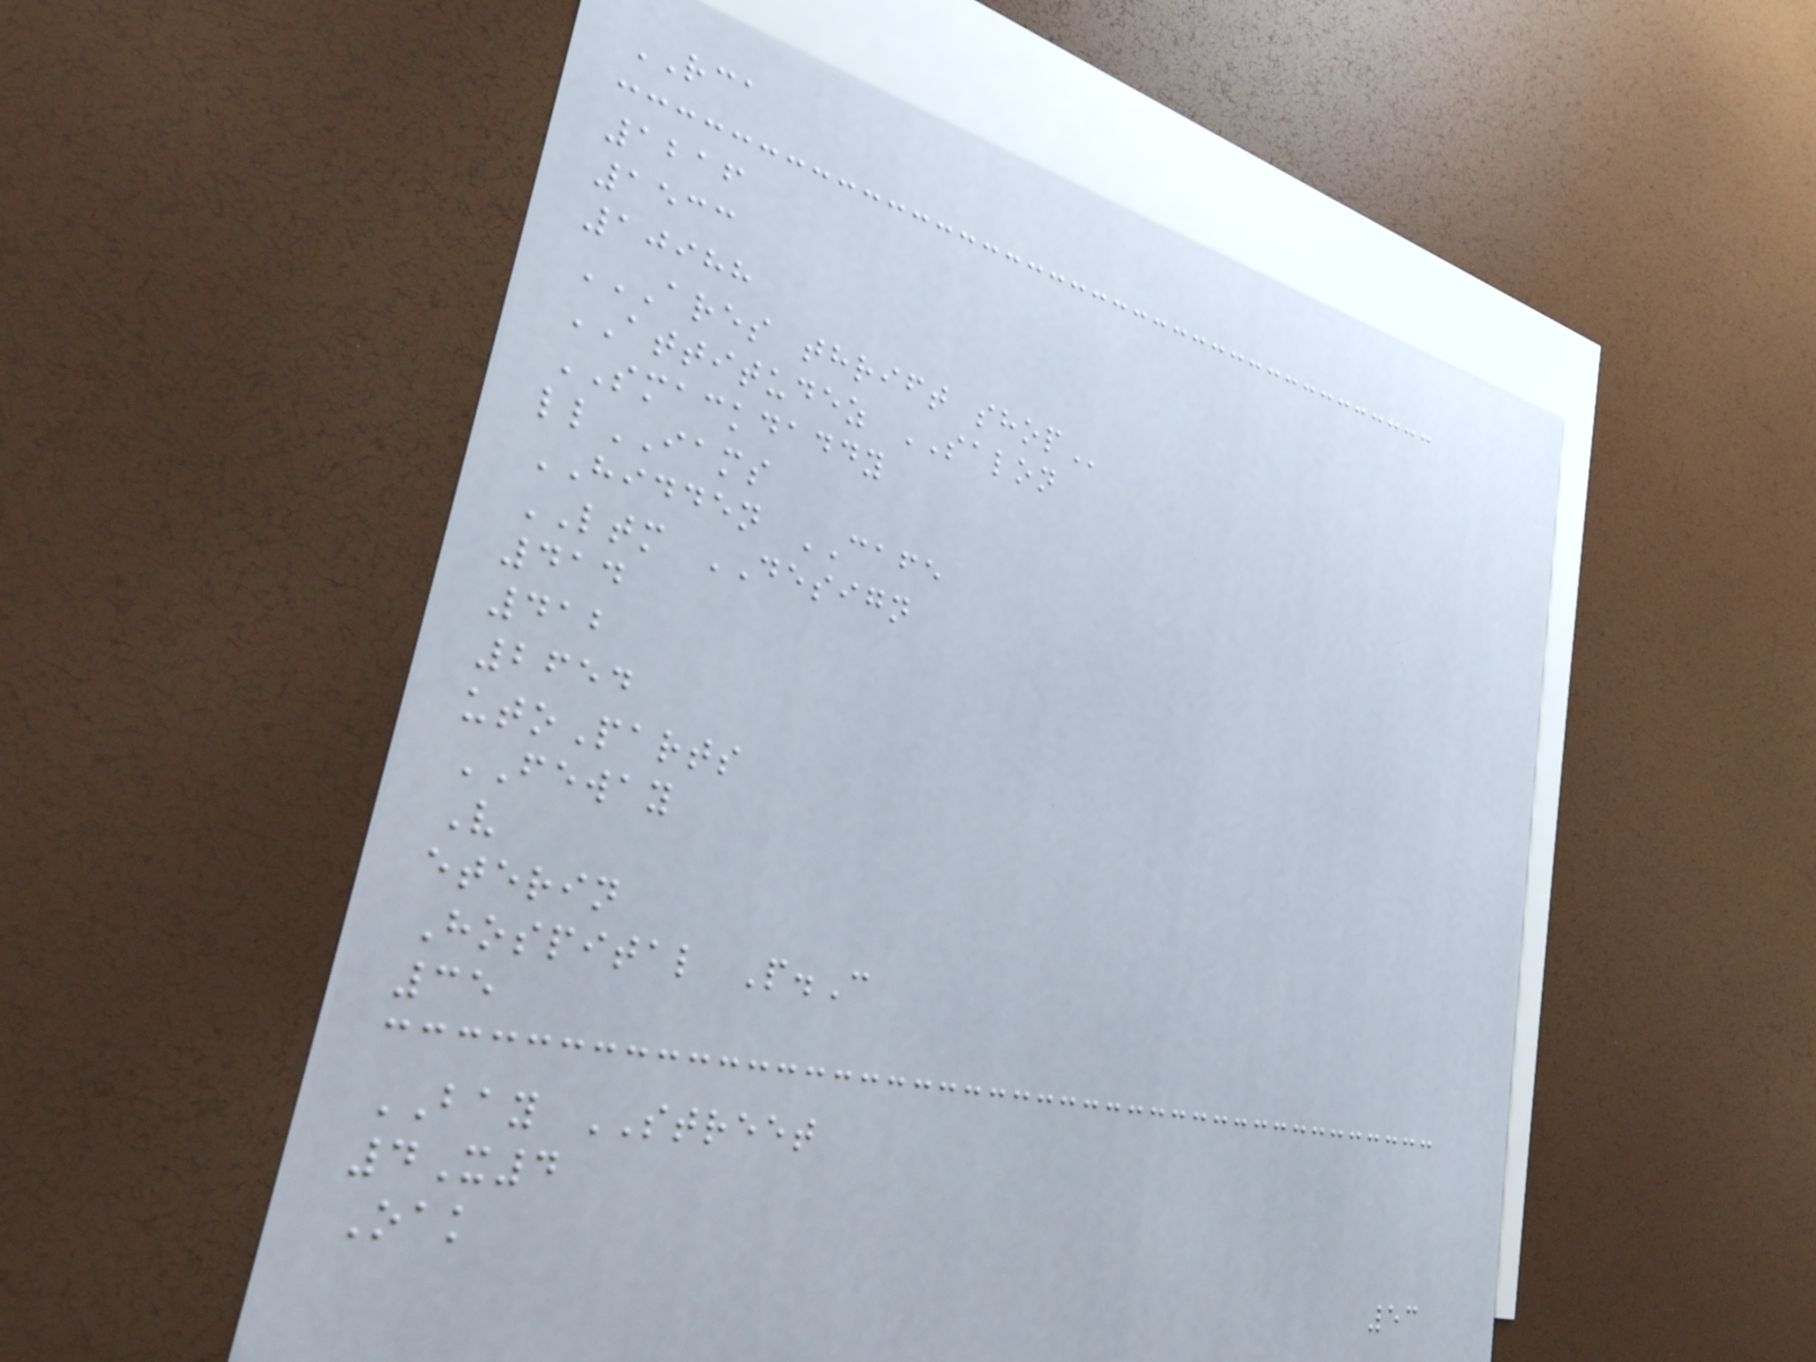RCA
1216
1533
10988
ARES THRIFT SHOP
ATTITUDEZ SALON
SMACKDADDY
llIAMS
HIDDEN CAFE
LTM DESIGN
414
412
2654
utoParts
FEWAY
V
eterin
Hospital P.C
35
BAY STREET
4X4
Oak
53
